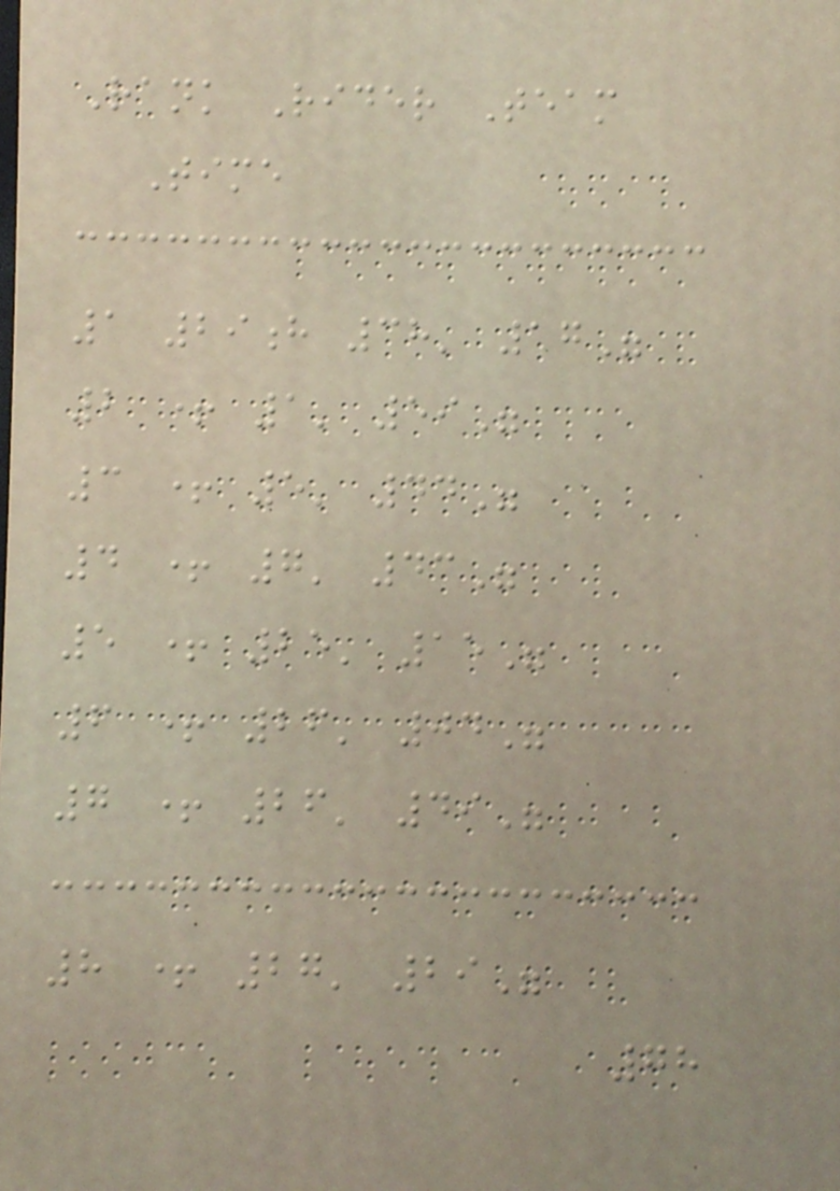Rank Rider Team
Time
1 29h 38' 17"
2 + 1' 59"
3 + 5' 44"
4 + 7' 43"
5 + 25' 15"
6 + 26' 04"
7 + 26' 49"
8 + 27' 29"
78
